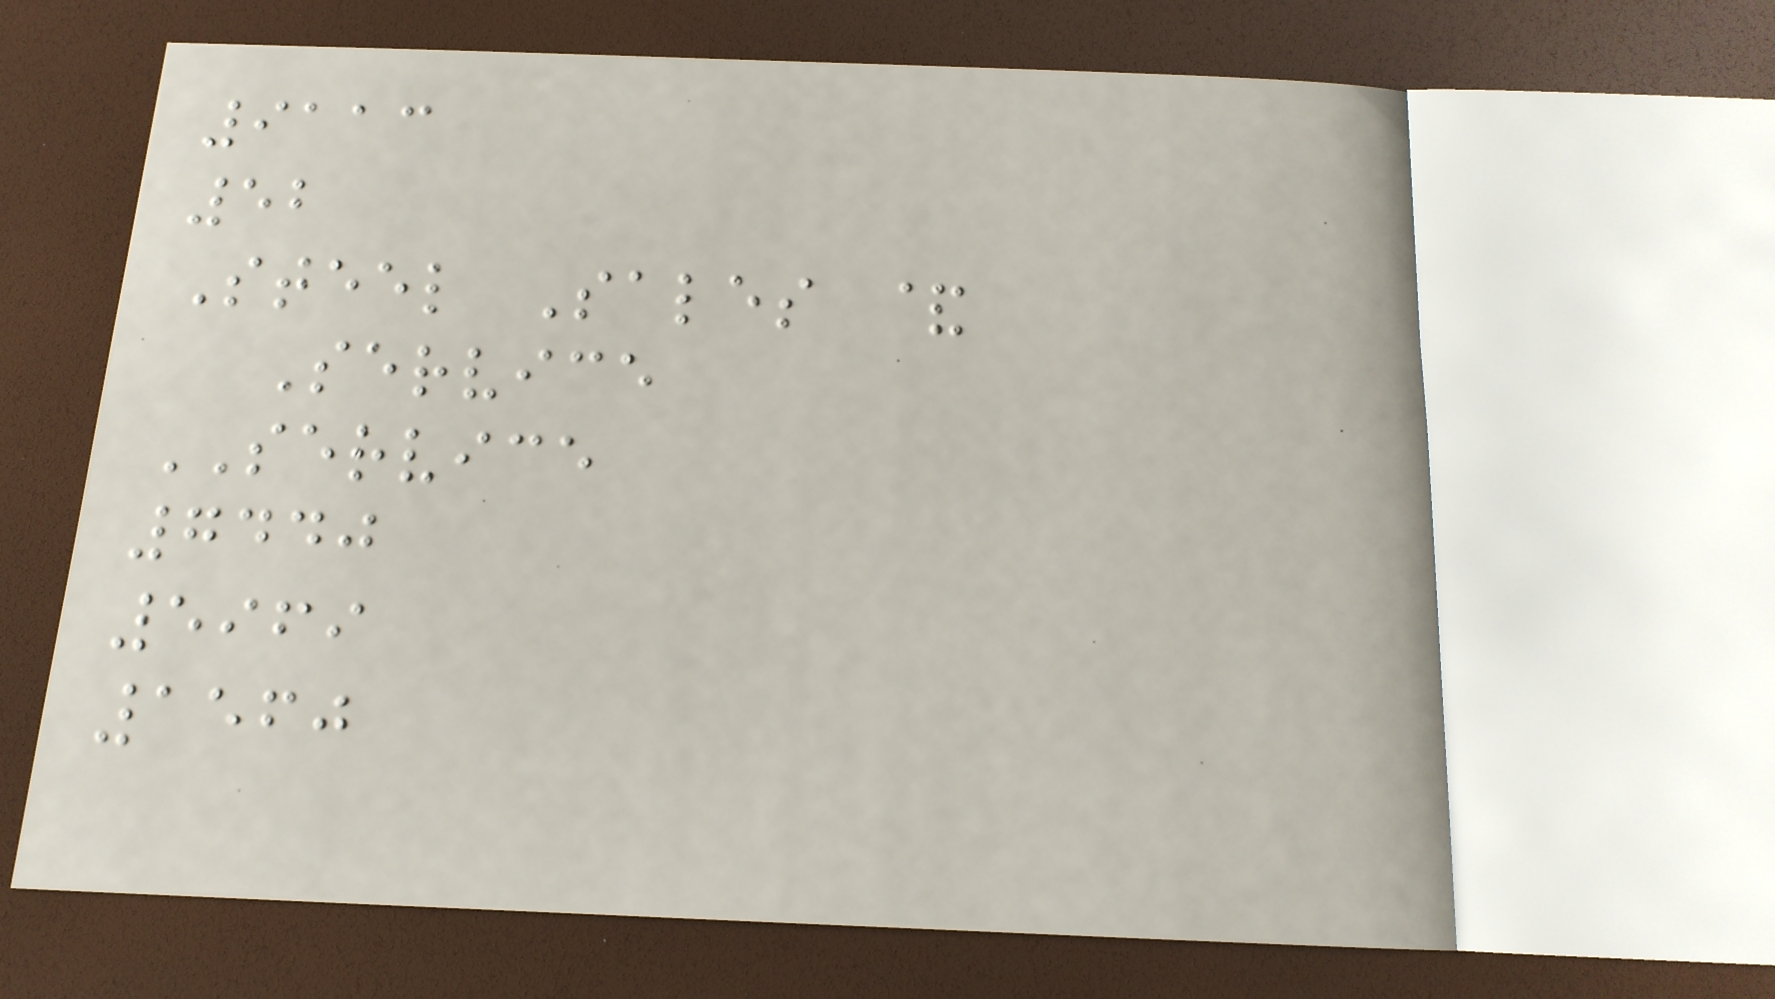9113
52
Steel Sales &
Service
SERVICE
7440
5969
1560
